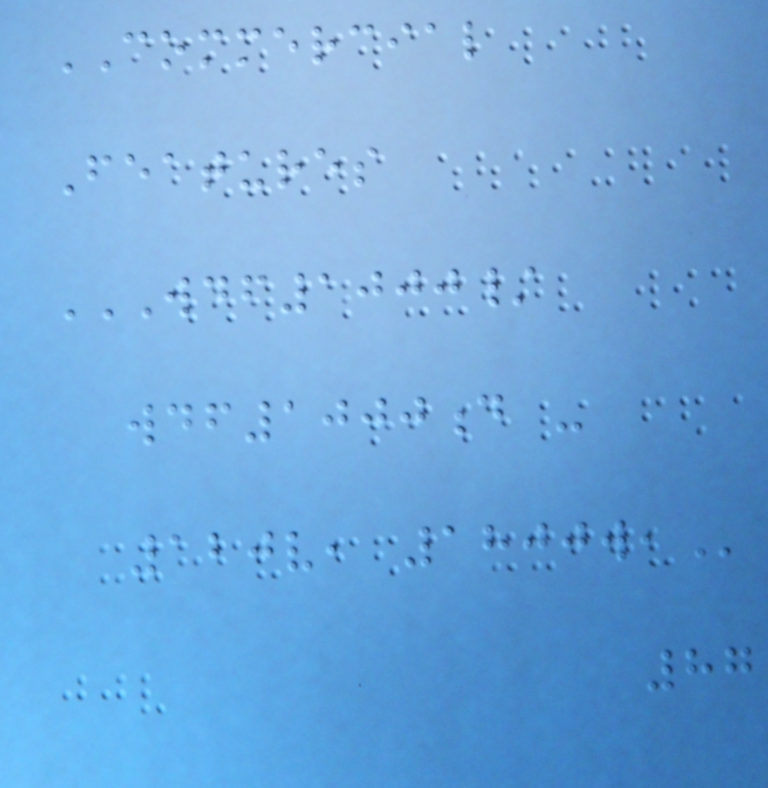COMMERCIAL
Features
WDF1000/
WDF1000D -
120V, 1800W,
87
